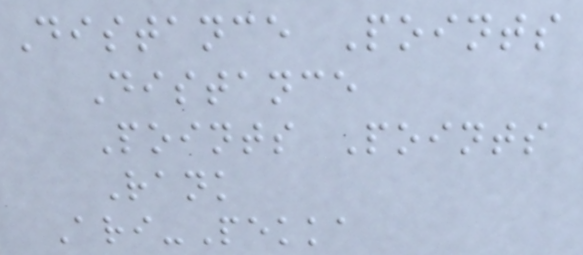Distance Points
Distance
Points Points
Rank
Ari-Pekka
